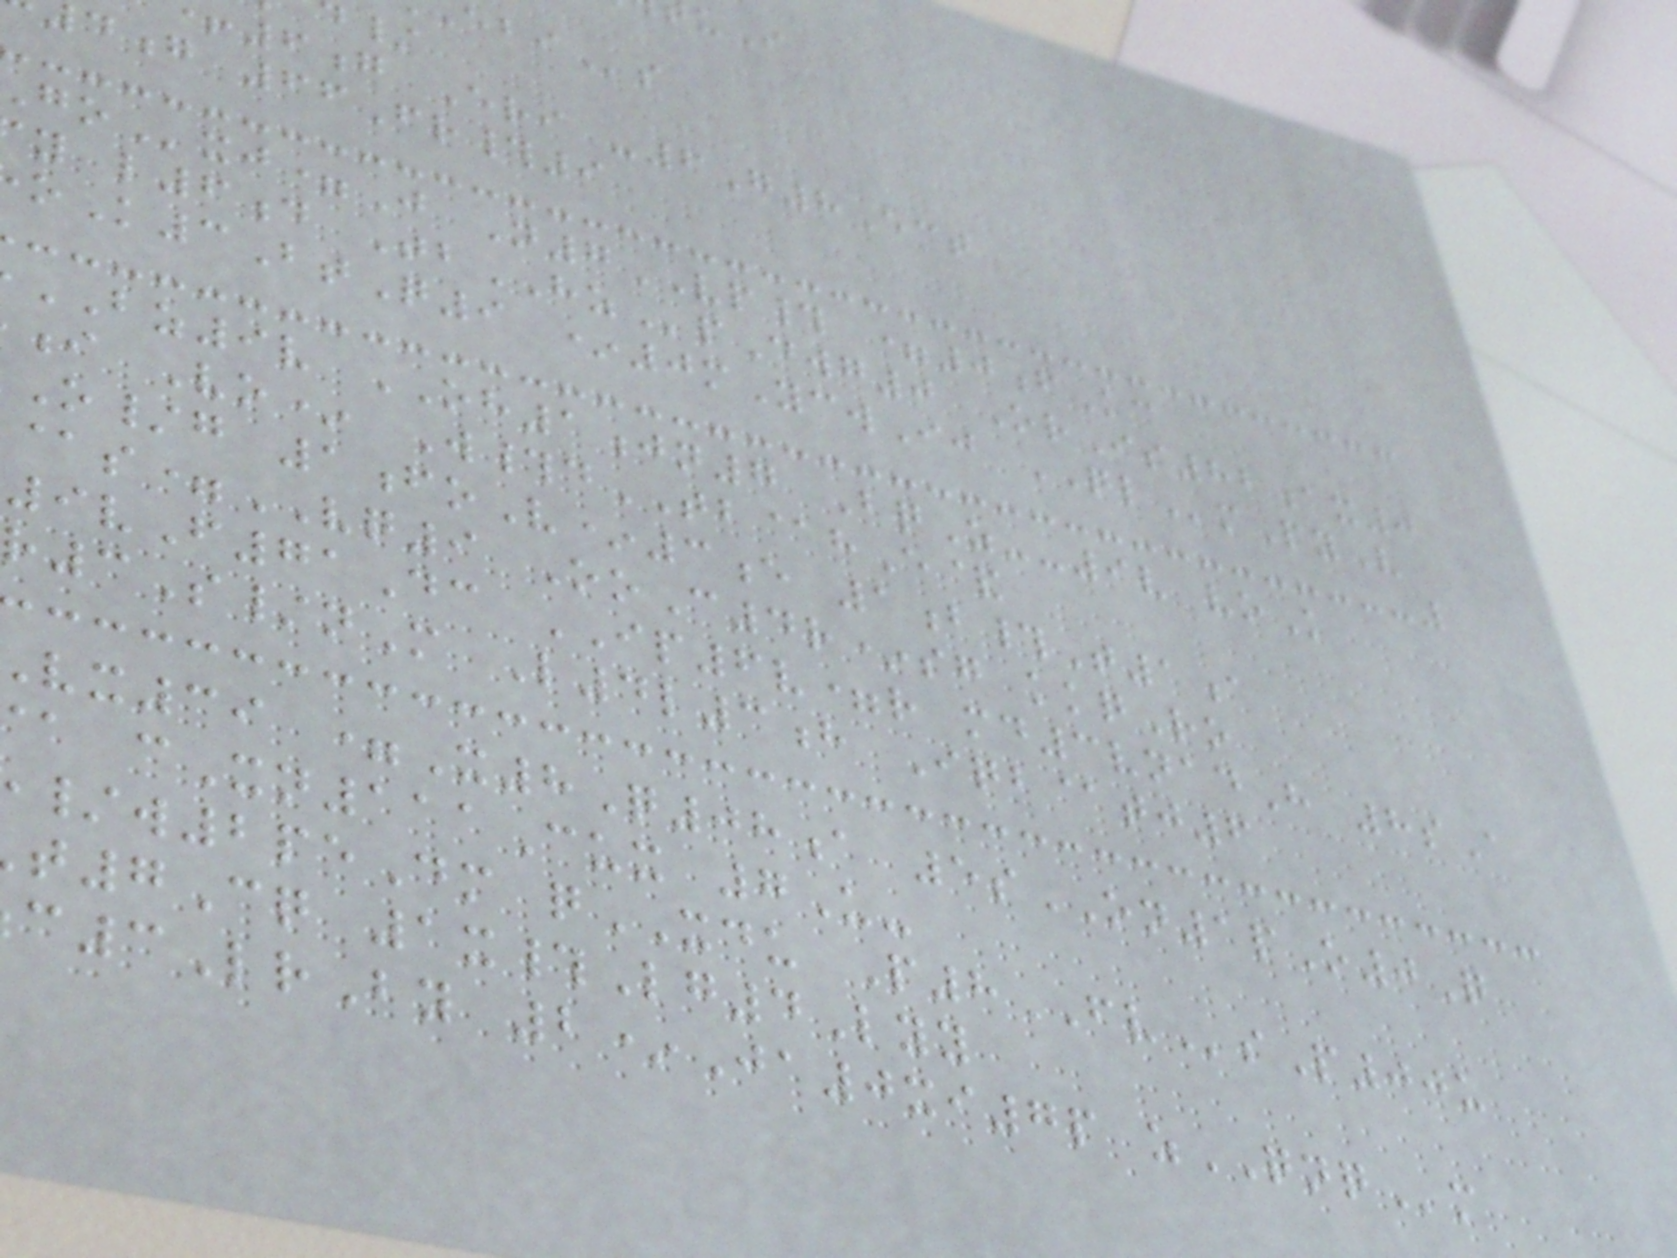6g Eri -6G8Ect
g 66Fr#9
xj=J N7VP# =0fKc
y l6d TbHZpDwg0 OrIs82ax0
oK3BtQ9 *0mYcwIj QLmPyV
BZ9v OH1jn7 BqZ--9v voK
i Vo* W#dTB@hE&
O/g 1foV*3e 1b#T1a
@s=VQ9 OoC4r*sg kkqRo
9vF71Dc IP6v=r md3vnadH 8sA
r3S/nM L4l3h Iqb@tj6
vx39 =X8Q08a 5sON1pO0Q
cXn111Cux 7U-
/w2peDm qXDU P8FVsP00u
7Cq 1x#Lg4Lyy
c3LrBy 2*Ja0xi7p zQNQm
